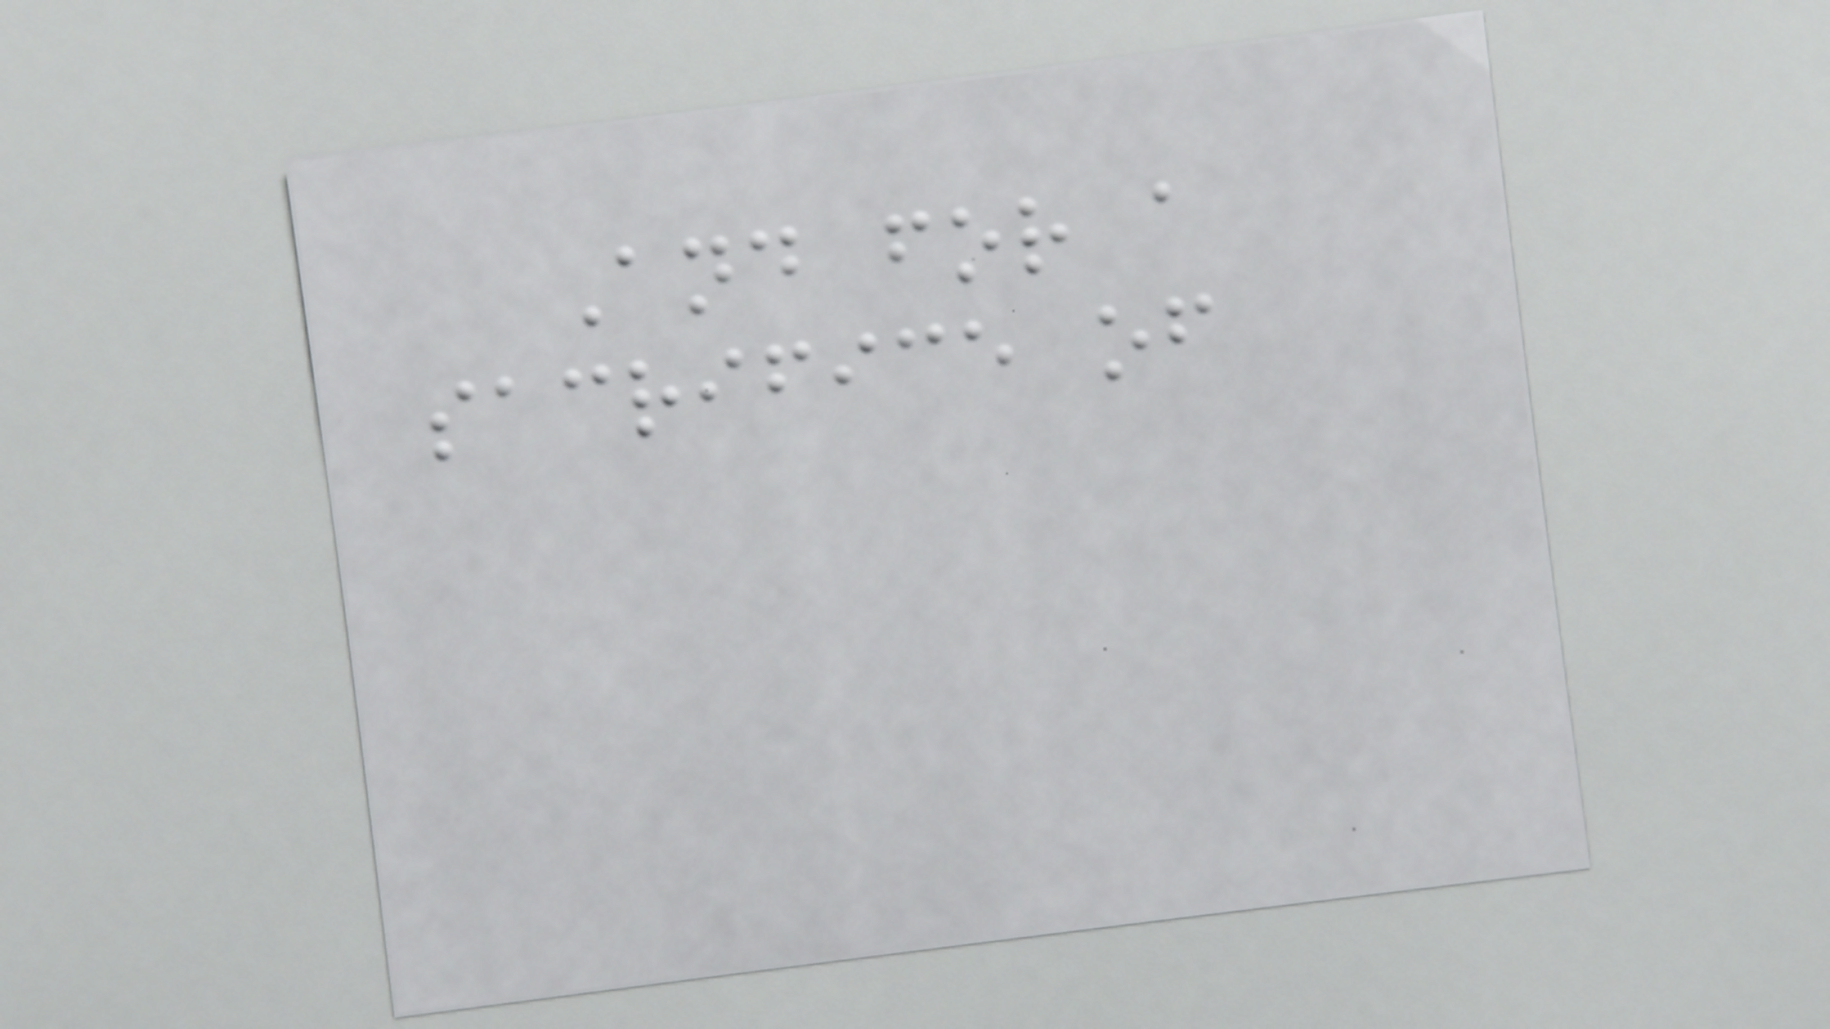And for a
sacrifice of
